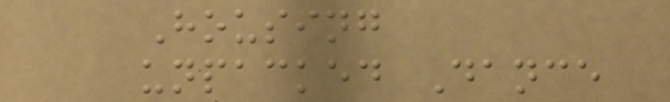Housing
unpacked Dance
